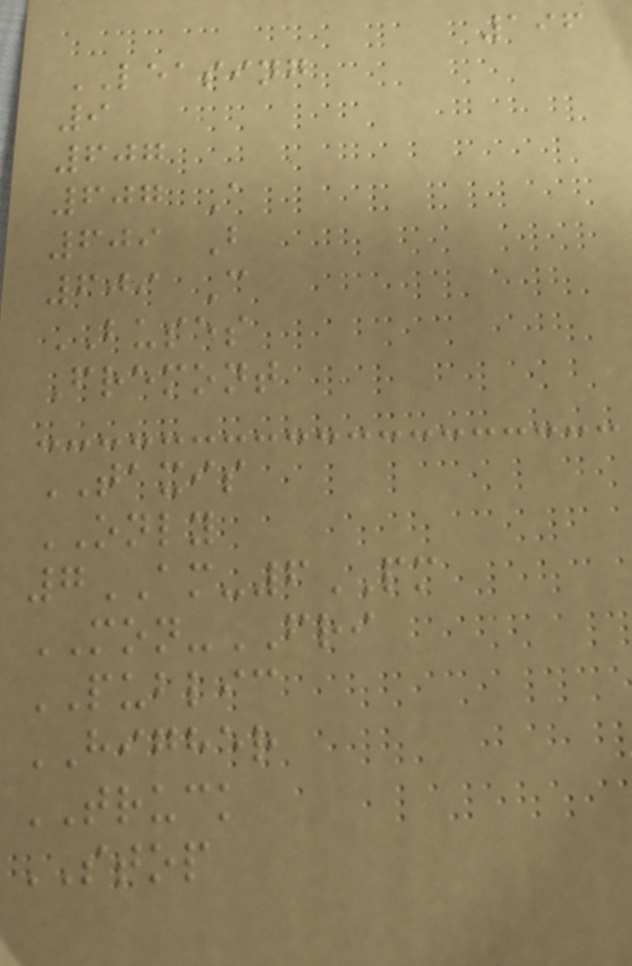196
LEASING
9
607
607 A
609 B
609 C
BUSES
Fremont
TAXIS
ONLY
7AM-6PM
MON-FRI
PUBLIC
HIGHER
TRUCK
STOP
